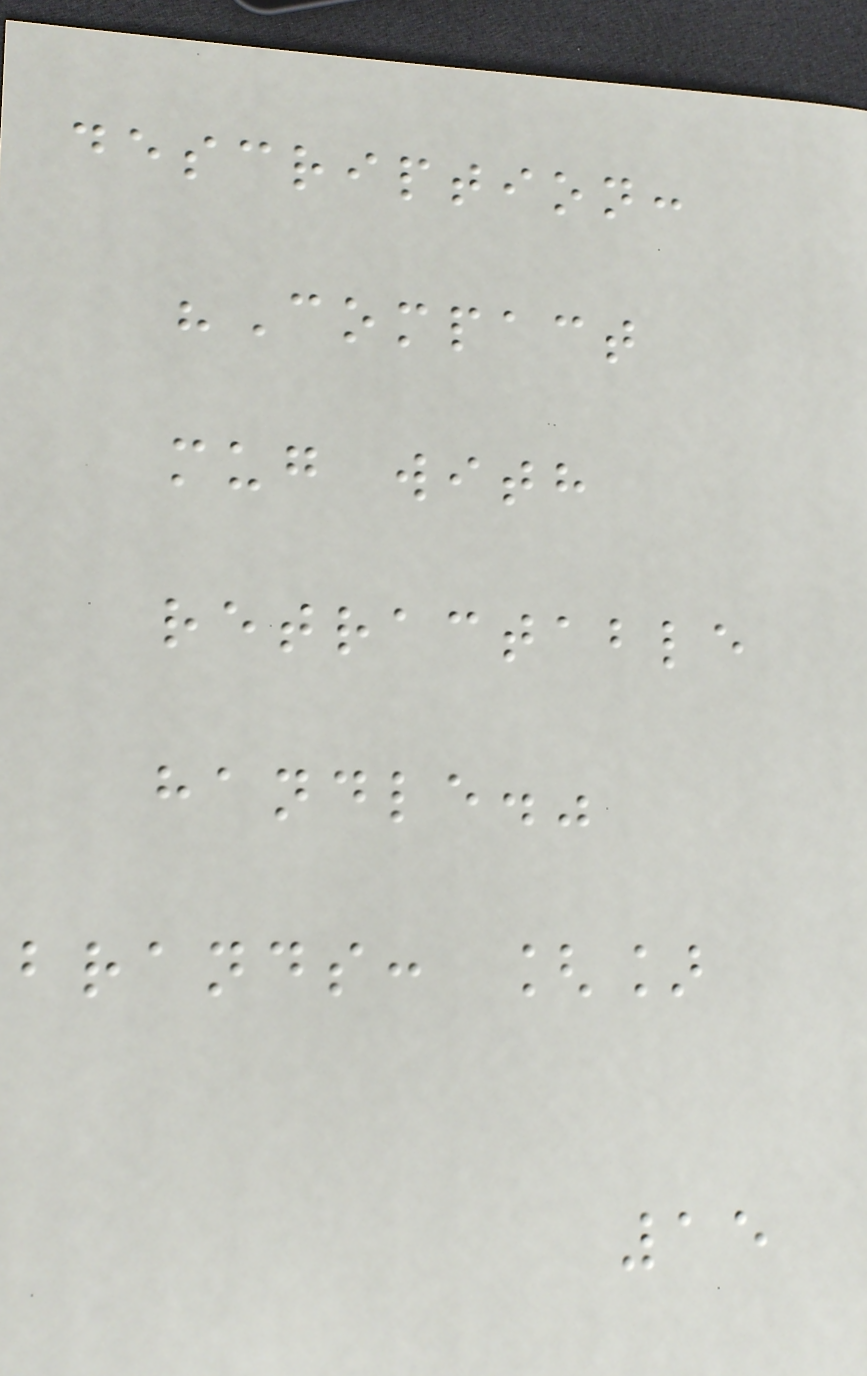description:
"Compact
mug with
retractable
handle."
brands: []
15
